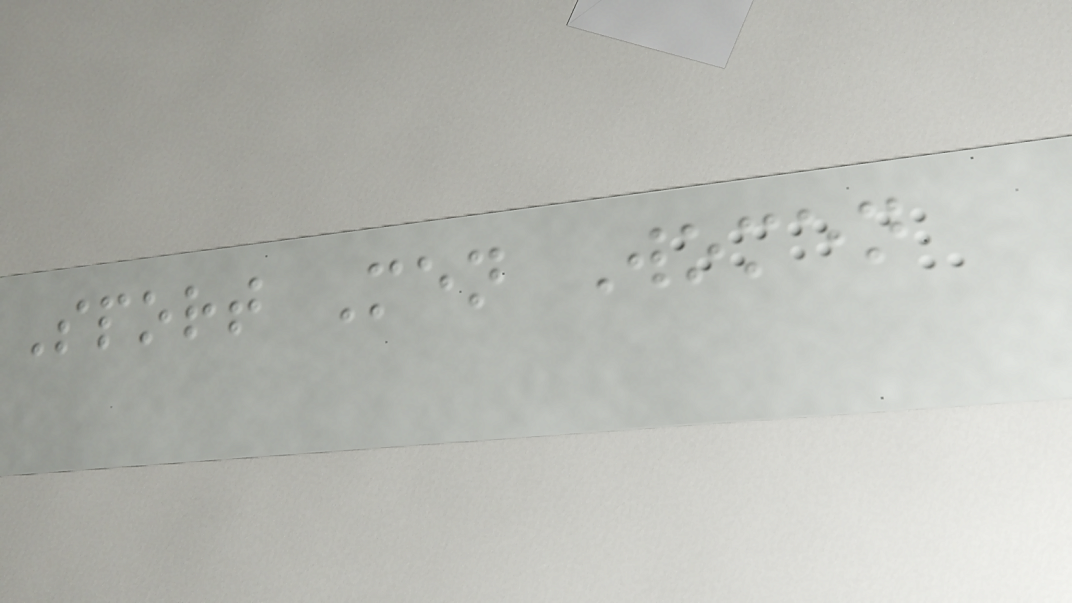Sport Men Women
